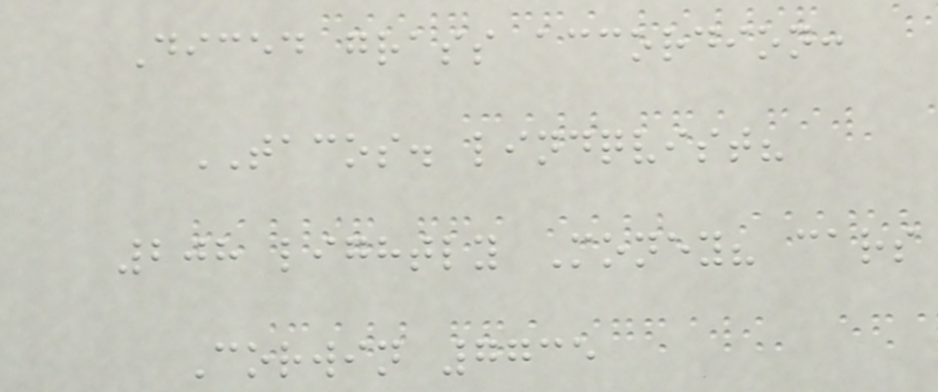Diced grass accordion:
TACOS. lindqvist?
208 lightly Money? cars
Corwin 7735
